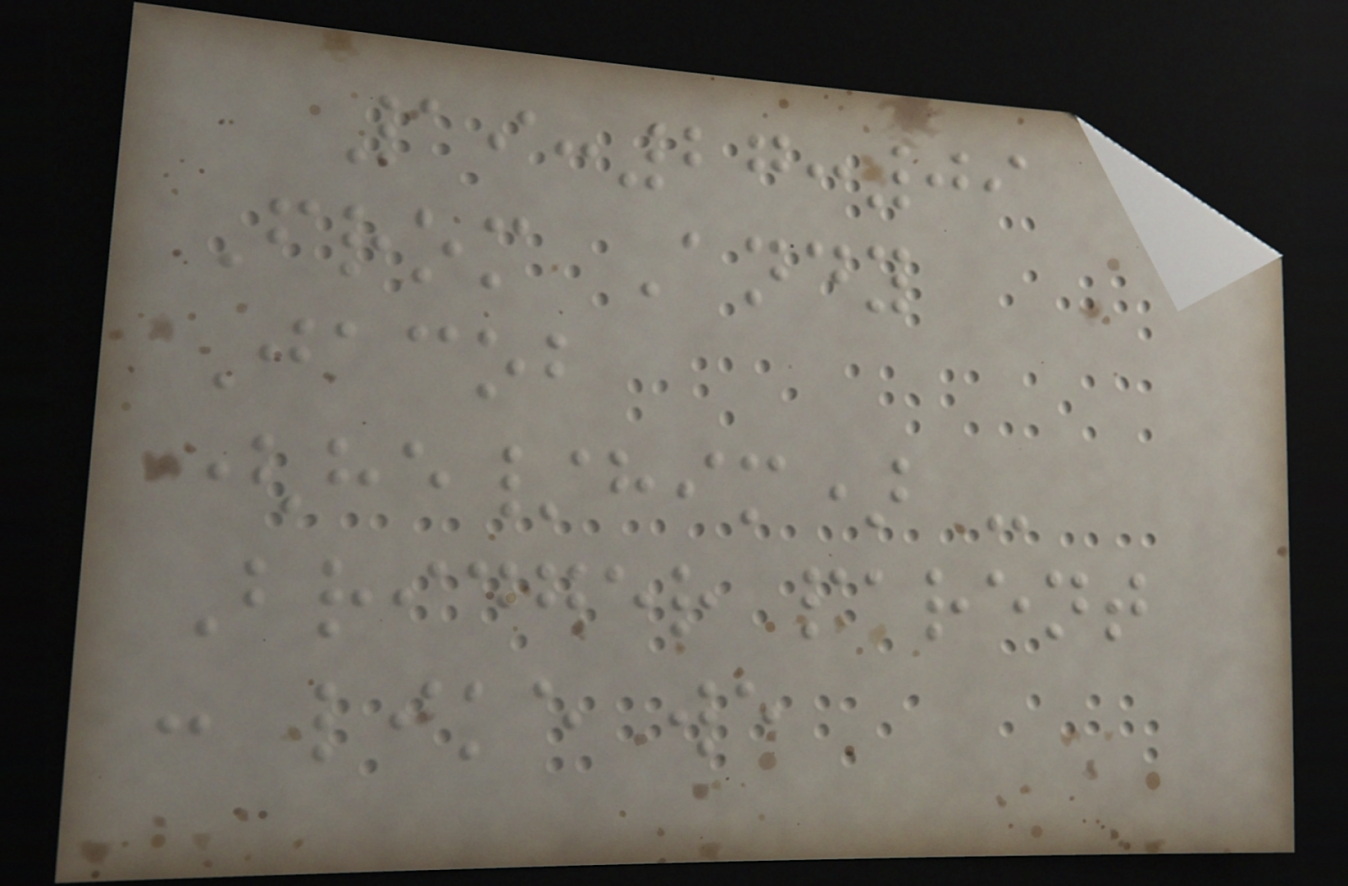19:27:09
From Andy
Jacob
(he/him) -
Bridger parent
: like we
